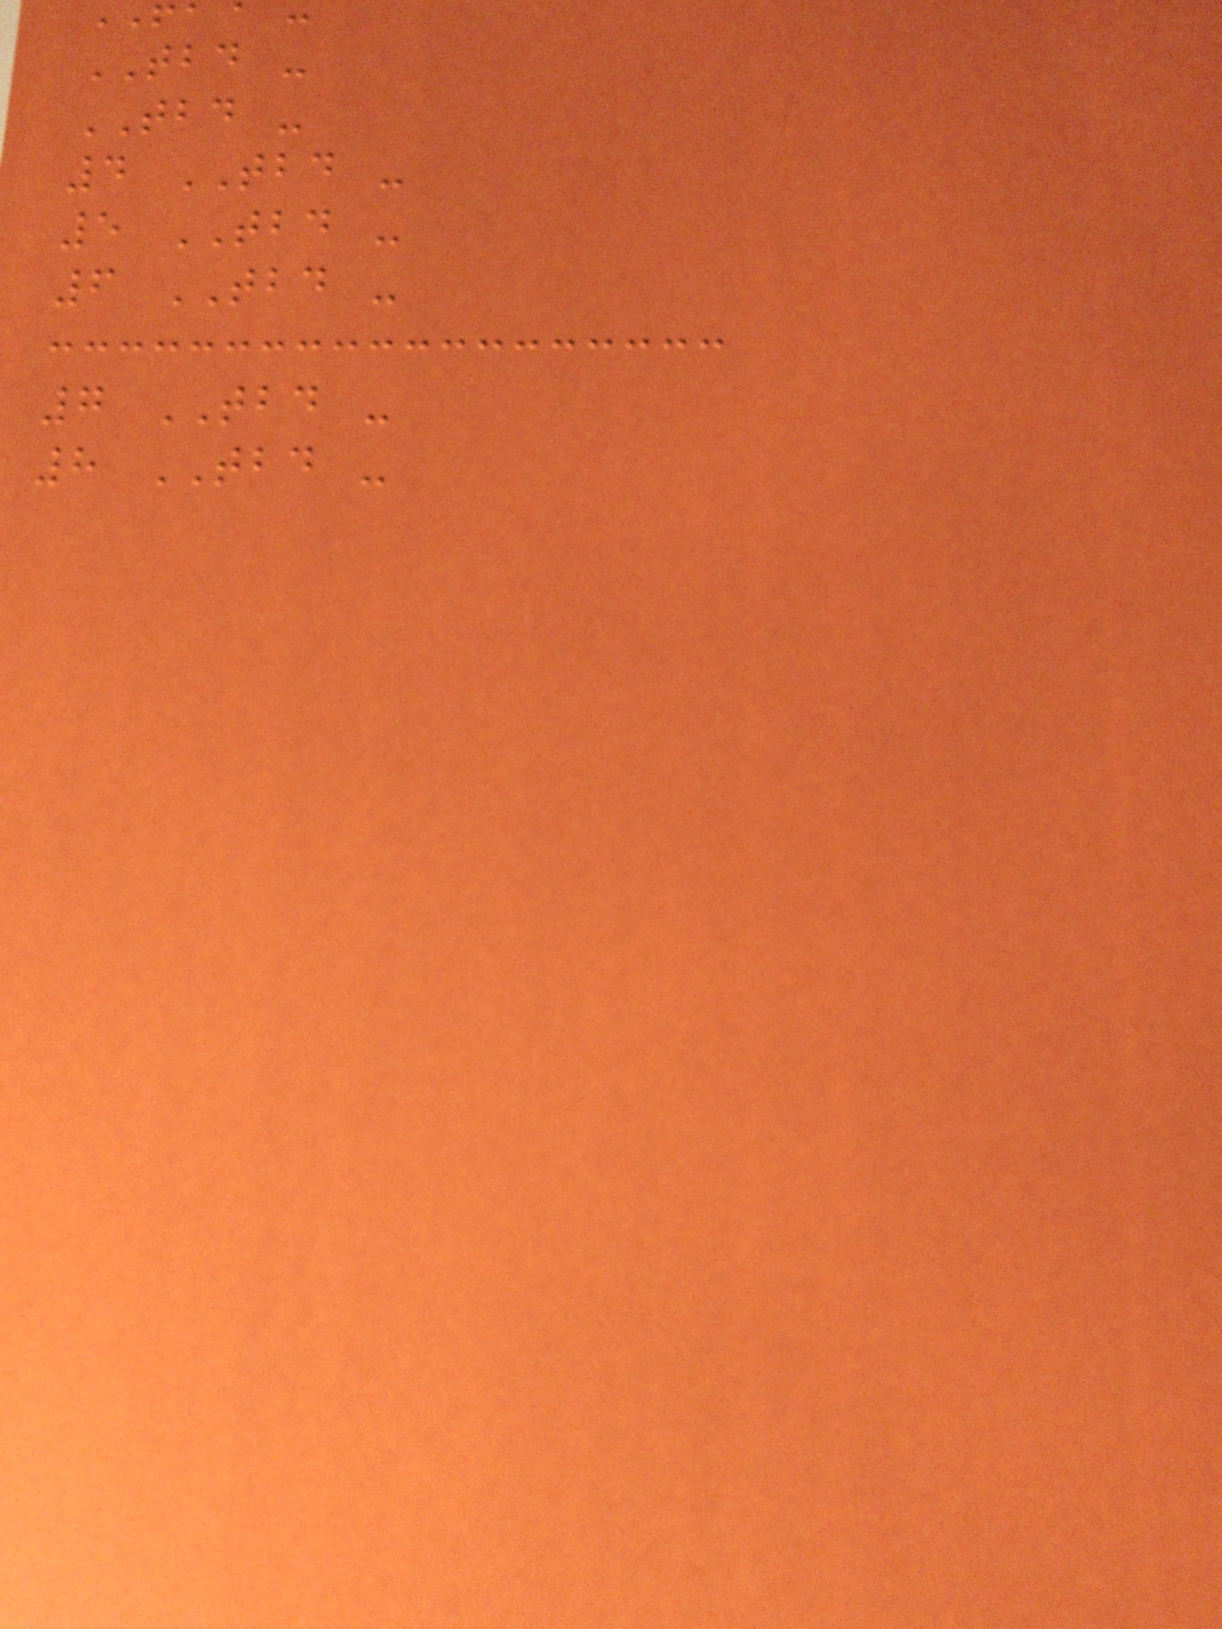TBD -
TBD -
4 TBD -
5 TBD -
6 TBD -
7 TBD -
8 TBD -
